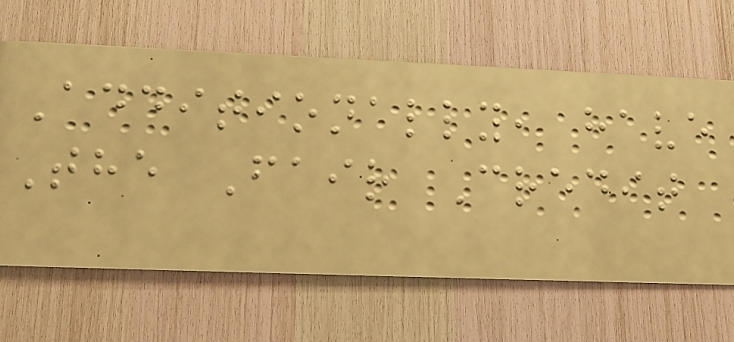Additionally, have
The Fair Credit
